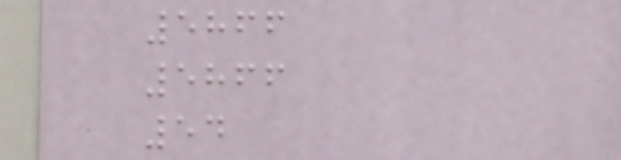5866
5866
54
